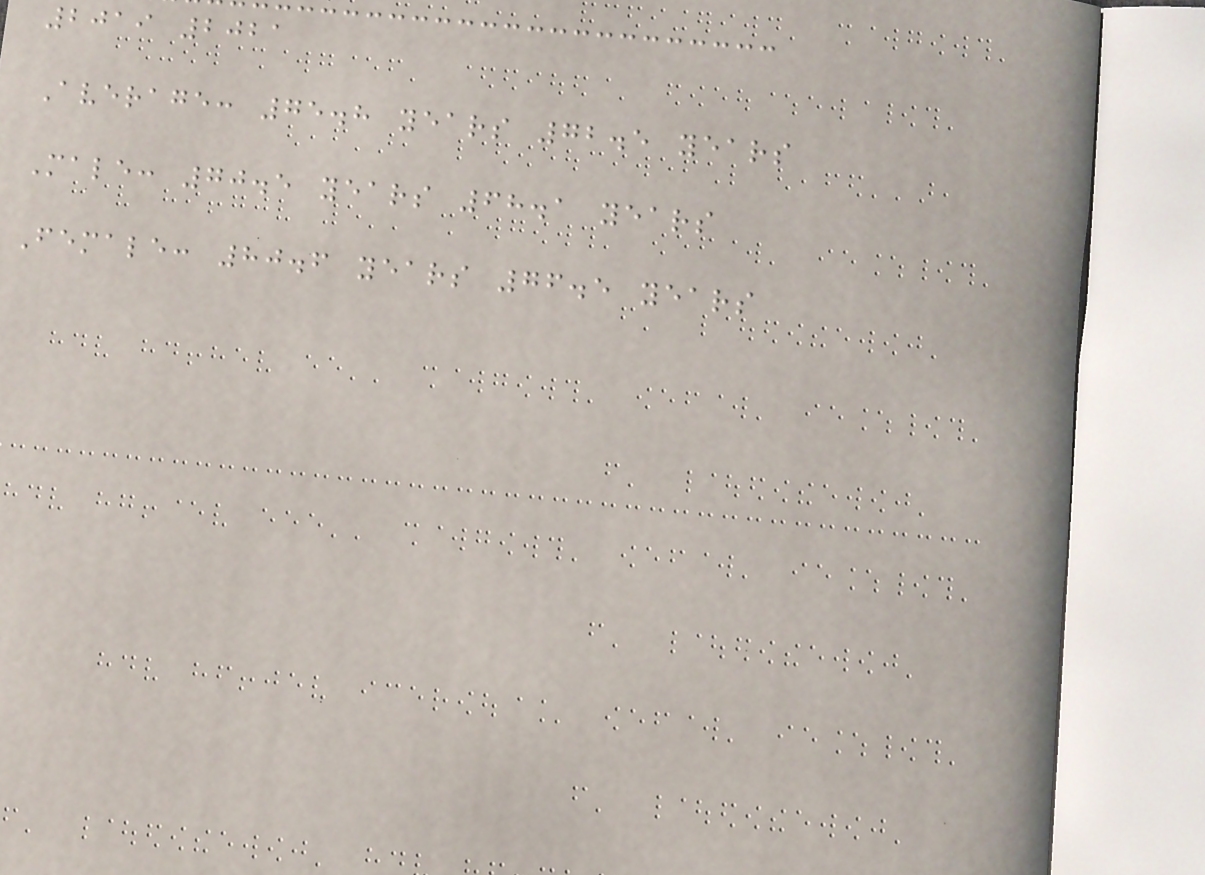2019 2021
Average: 75.8 years 72.5 years
Male: 70.5 years 68.1 years
Female: 80.6 years 76.5 years
